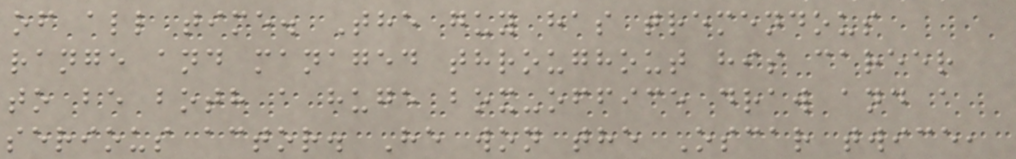of all time. The guy has tremendous
range and managed throughout his career
to be both a huge box-office draw and a
serious actor. He won the Oscar twice,
